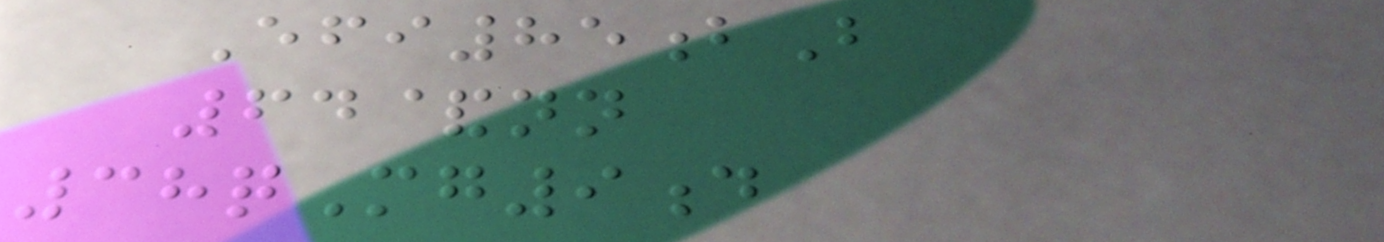Efi85bB
64&nn
38qMg9d
